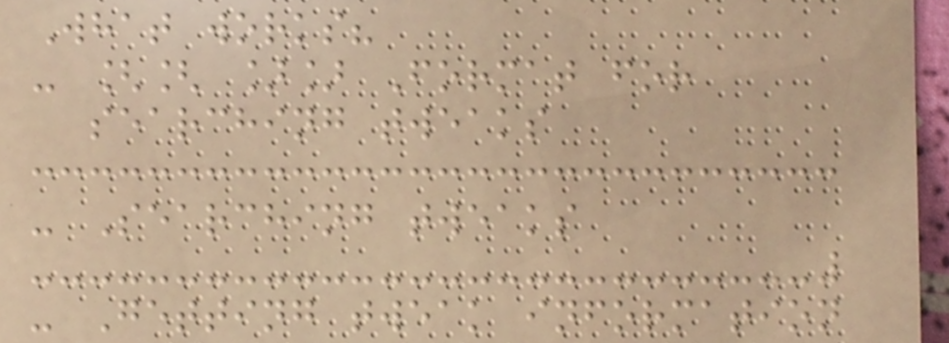What works?
- [[ ]] Format for
searching tweaks
- Searching tweaks
- Getting tweak information
